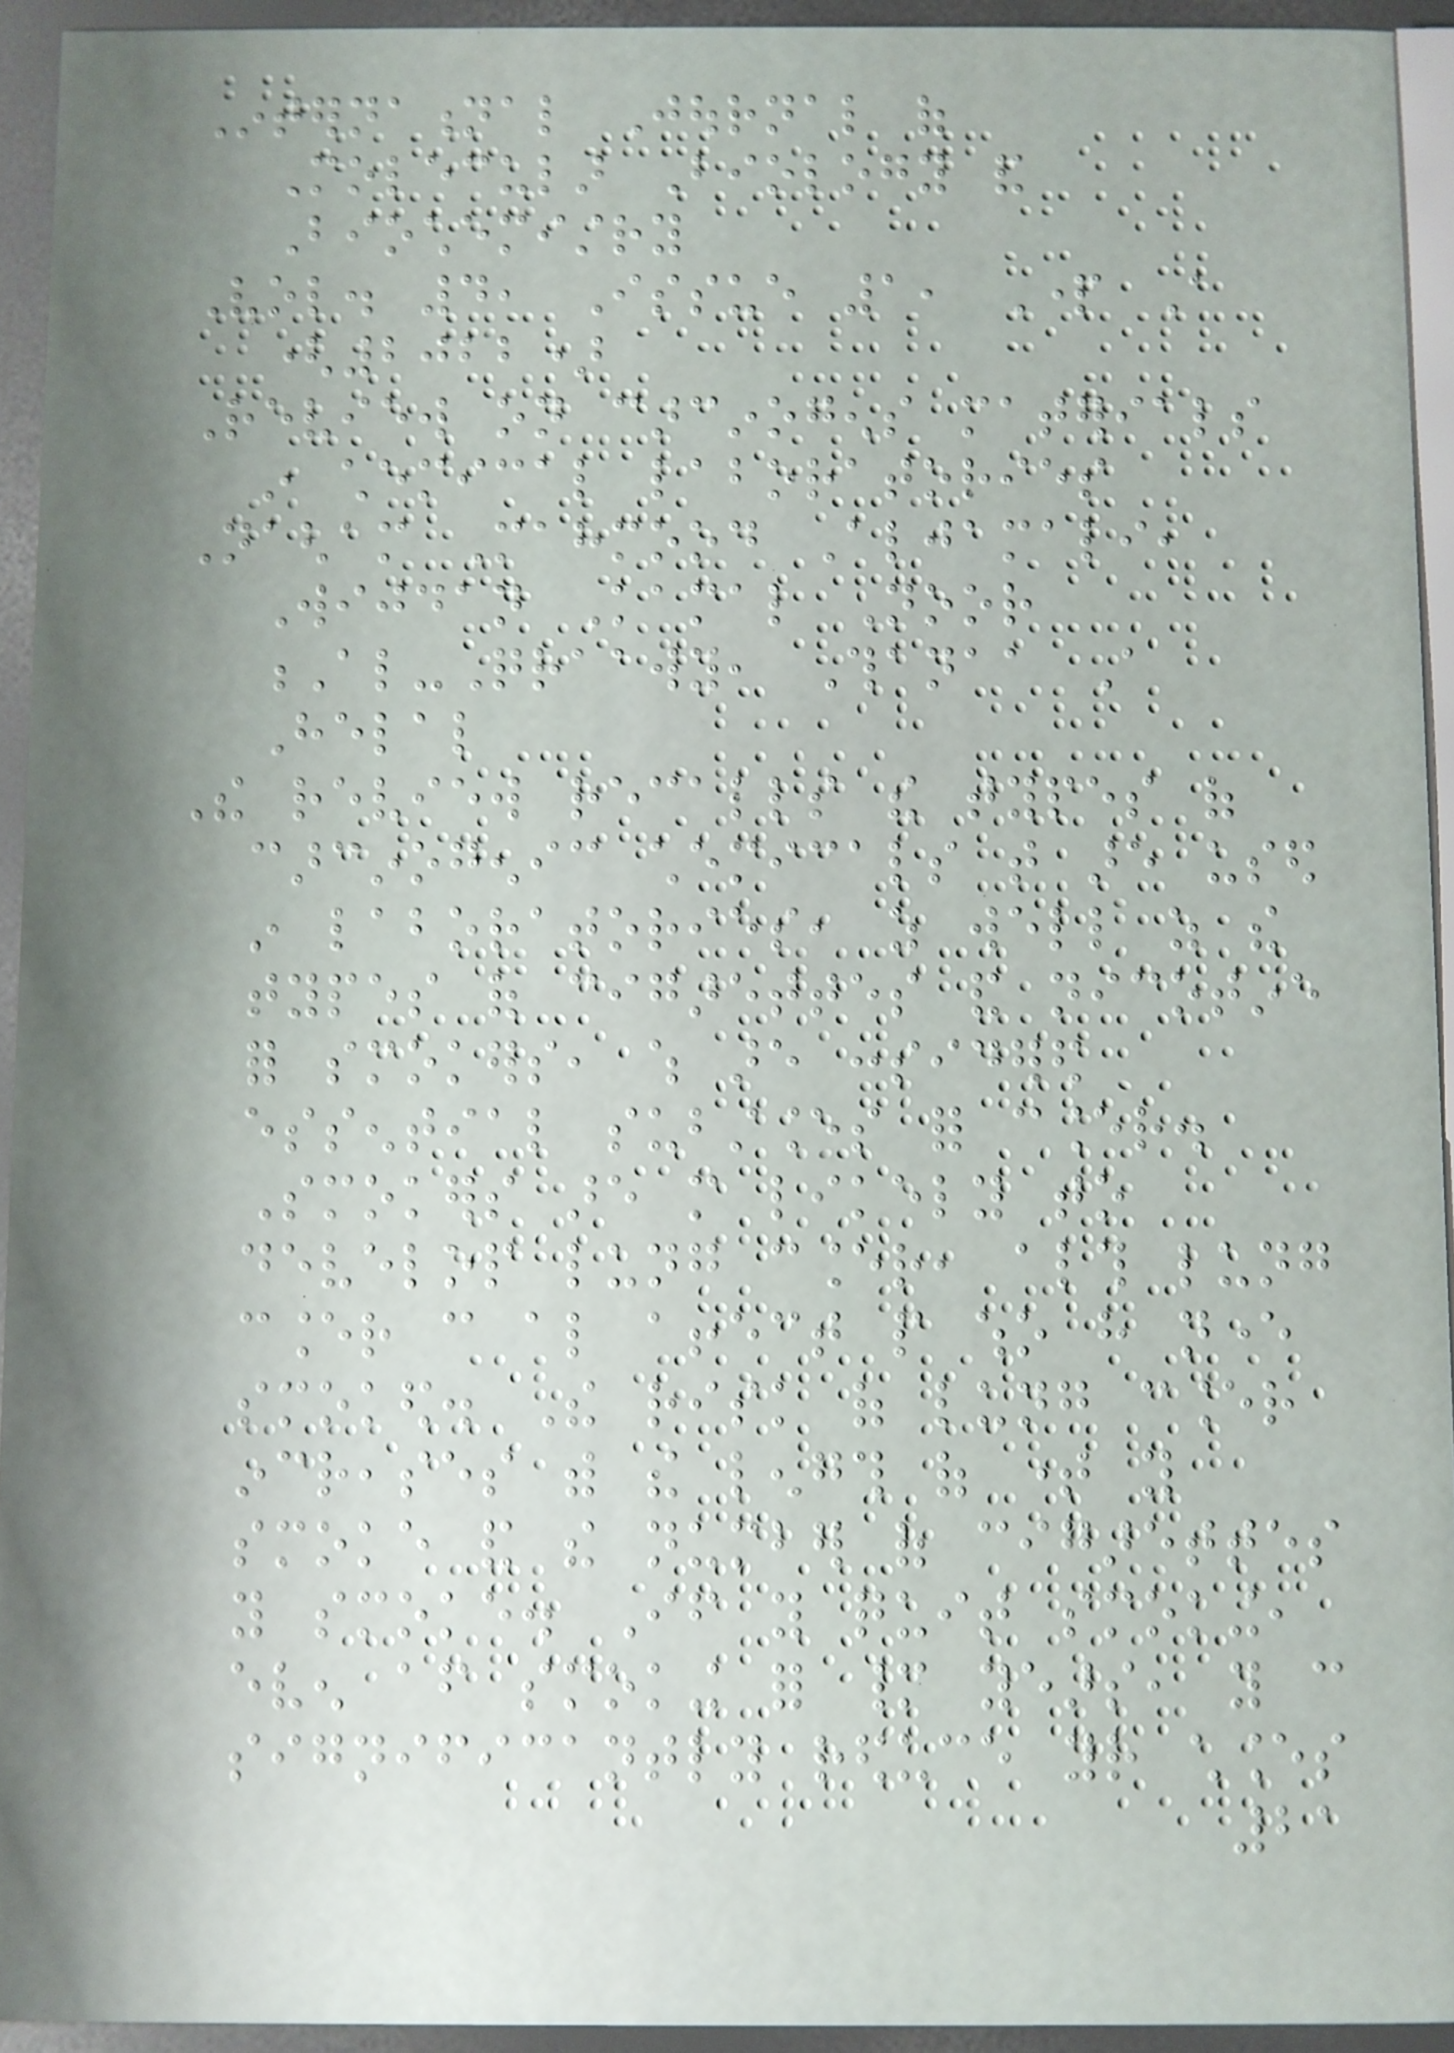International Journal of
Molecular Biology and
Biochemistry
Vol. 4, Issue 1, Part A
(2022)
Review on carcinogens materials
in chemical laboratories
Nagham Mahmood Aljamali,
Wijdan Kamal Noor
Al-Qraawy, Thanaa A
Helal
The review recalls the types of
carcinogenic chemicals that are used
in laboratories, as well as the
types of cigarettes and nicotine
for smokers, which are considered
essential substances for cancer.
Smokers are more likely to
develop lung cancer, although lung
cancer can also affect people who have never
smoked. The risk of lung cancer
increases with the length of time you
smoke and the number of cigarettes
you smoke. If you quit smoking,
even after smoking for many years, you can
significantly reduce your chances
21
